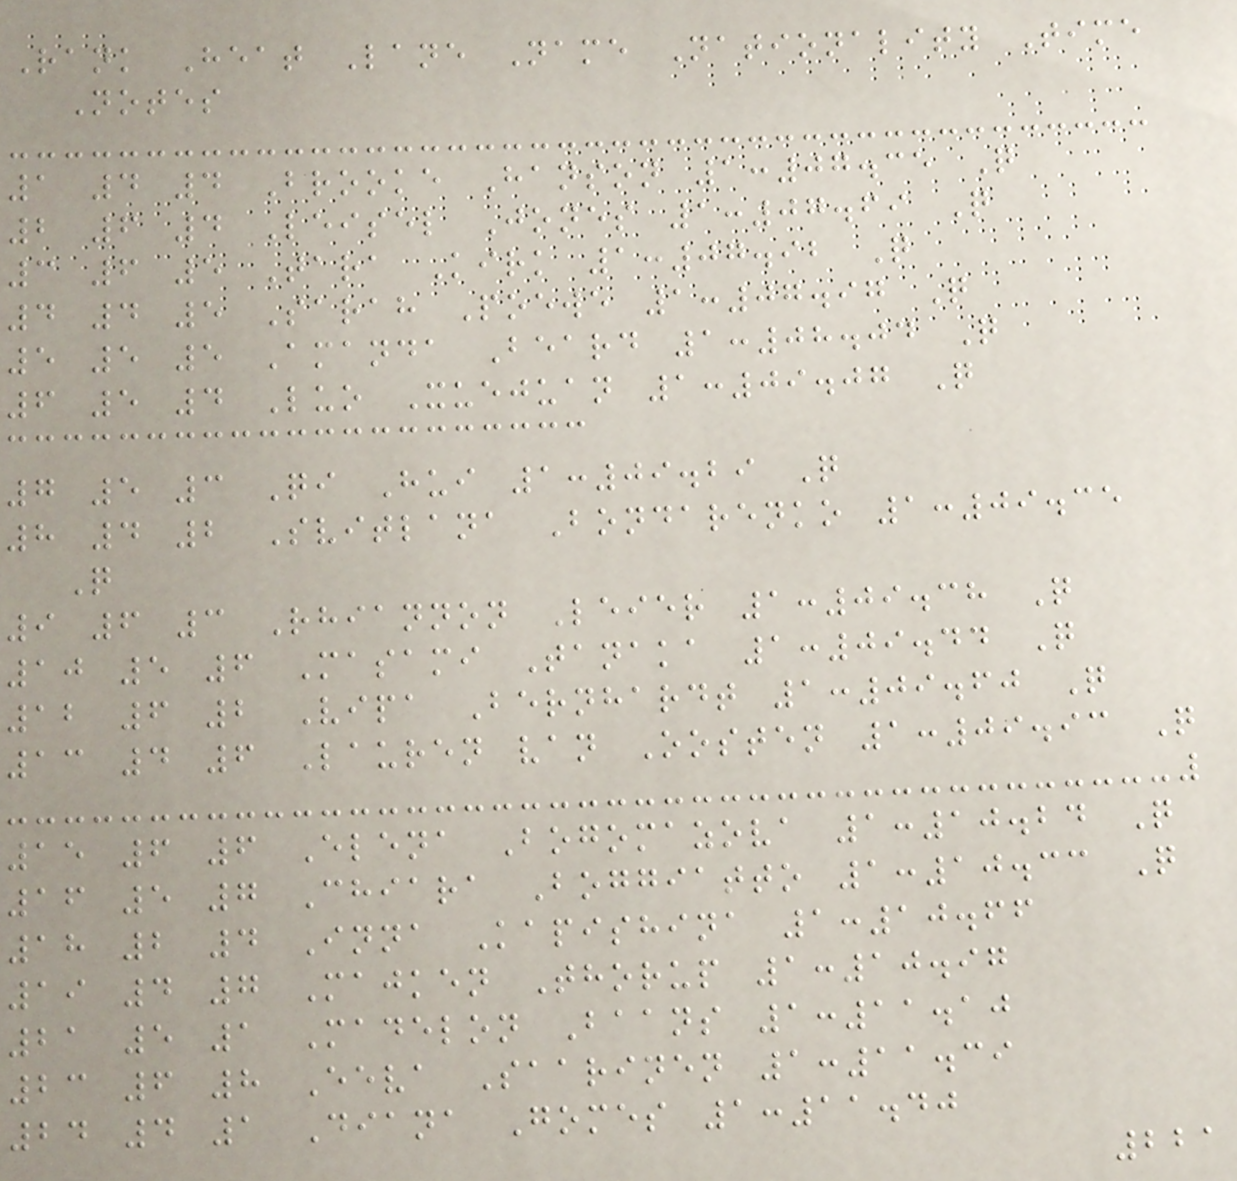Rank Heat Lane Name Nationality Time
Notes
1 4 4 Brooke Hanson 1:07.35 Q
2 6 4 Leisel Jones 1:07.69 Q
3 6 5 Tara Kirk 1:07.92 Q
4 4 5 Sarah Poewe 1:07.97 Q
5 5 5 Amanda Beard 1:08.04 Q
6 5 4 Luo Xuejuan 1:09.07 Q
7 5 3 Qi Hui 1:09.29 Q
8 4 2 Svitlana Bondarenko 1:09.35
Q
9 6 3 Rhiannon Leier 1:09.38 Q
10 5 6 Masami Tanaka 1:09.44 Q
12 6 2 Vipa Bernhardt 1:09.60 Q
13 4 6 Lauren van Oosten 1:09.93 Q
15 6 6 Elena Bogomazova 1:10.24 Q
16 5 7 Chiara Boggiatto 1:10.33 Q
18 2 4 Inna Kapishina 1:10.66
19 4 7 Majken Thorup 1:10.97
21 5 1 Madelon Baans 1:11.10
23 6 8 Eeva Saarinen 1:11.39
24 4 1 Diana Gomes 1:11.40
221
